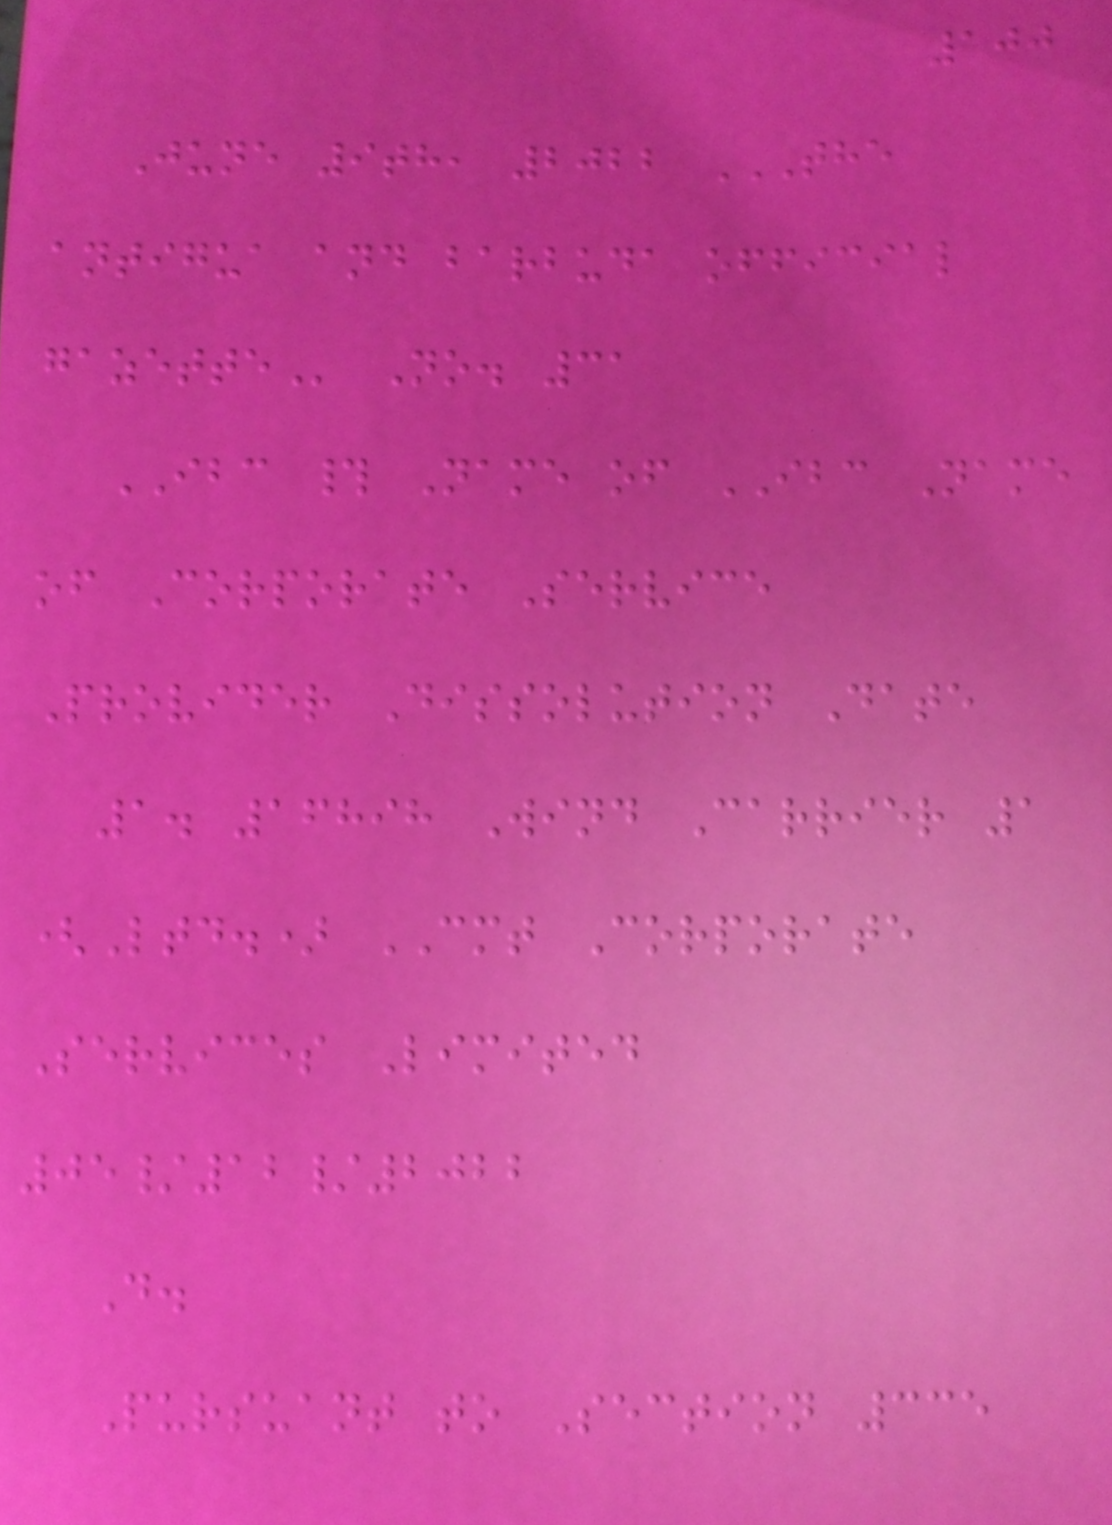100
June 9th, 2022 THE
ANTIGUA AND BARBUDA OFFICIAL
GAZETTE No. 31
IBC # Name of IBC Name
of Corporate Service
Provider Dissolution Date
1. 16898 Wind Carrier 1
(Ltd.) CMT Corporate
Services Limited
05/12/2022
D.
Pursuant to Section 335
